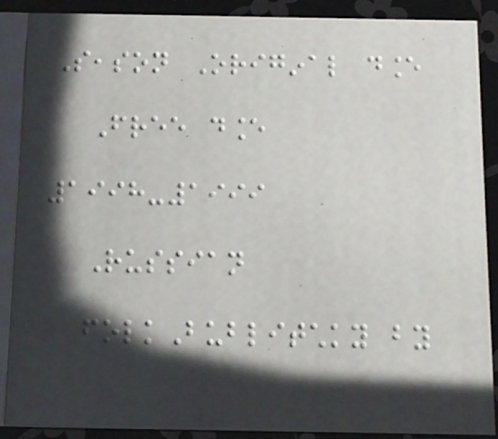Season Original dance
Free dance
1998-1999
Russian
folkBublitchky by
